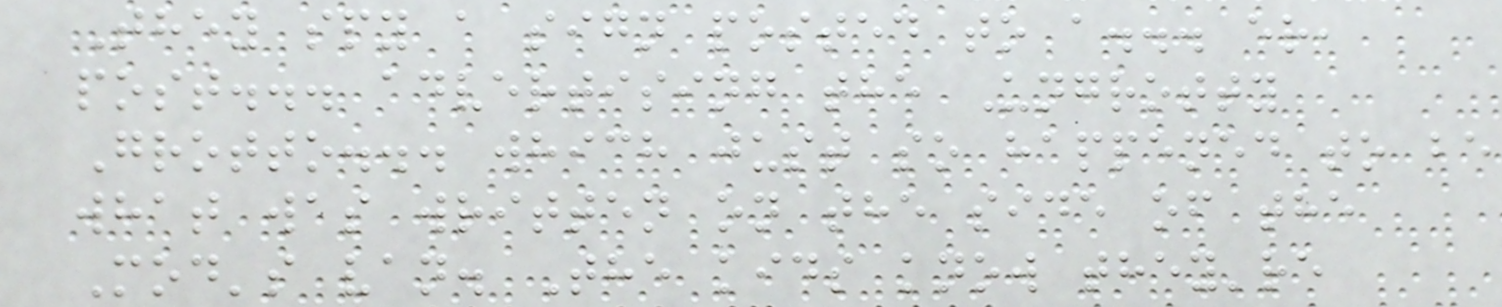They spy a sign posted to a... er,
post... advertising the Ungrotty
Grotto... which just so happened to be
what was written on the side of the
Mod's van. The kids know they're
